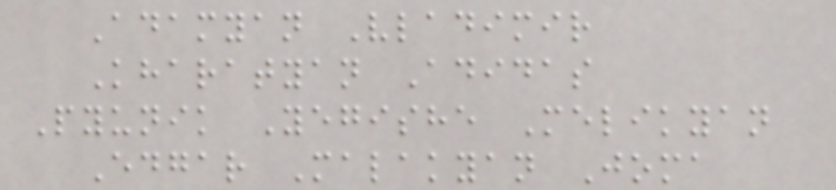Adamyan Vladimir
Kharatyan Adidas
Pyunik Yegishe Melikyan
Edgar Malakyan Joma
